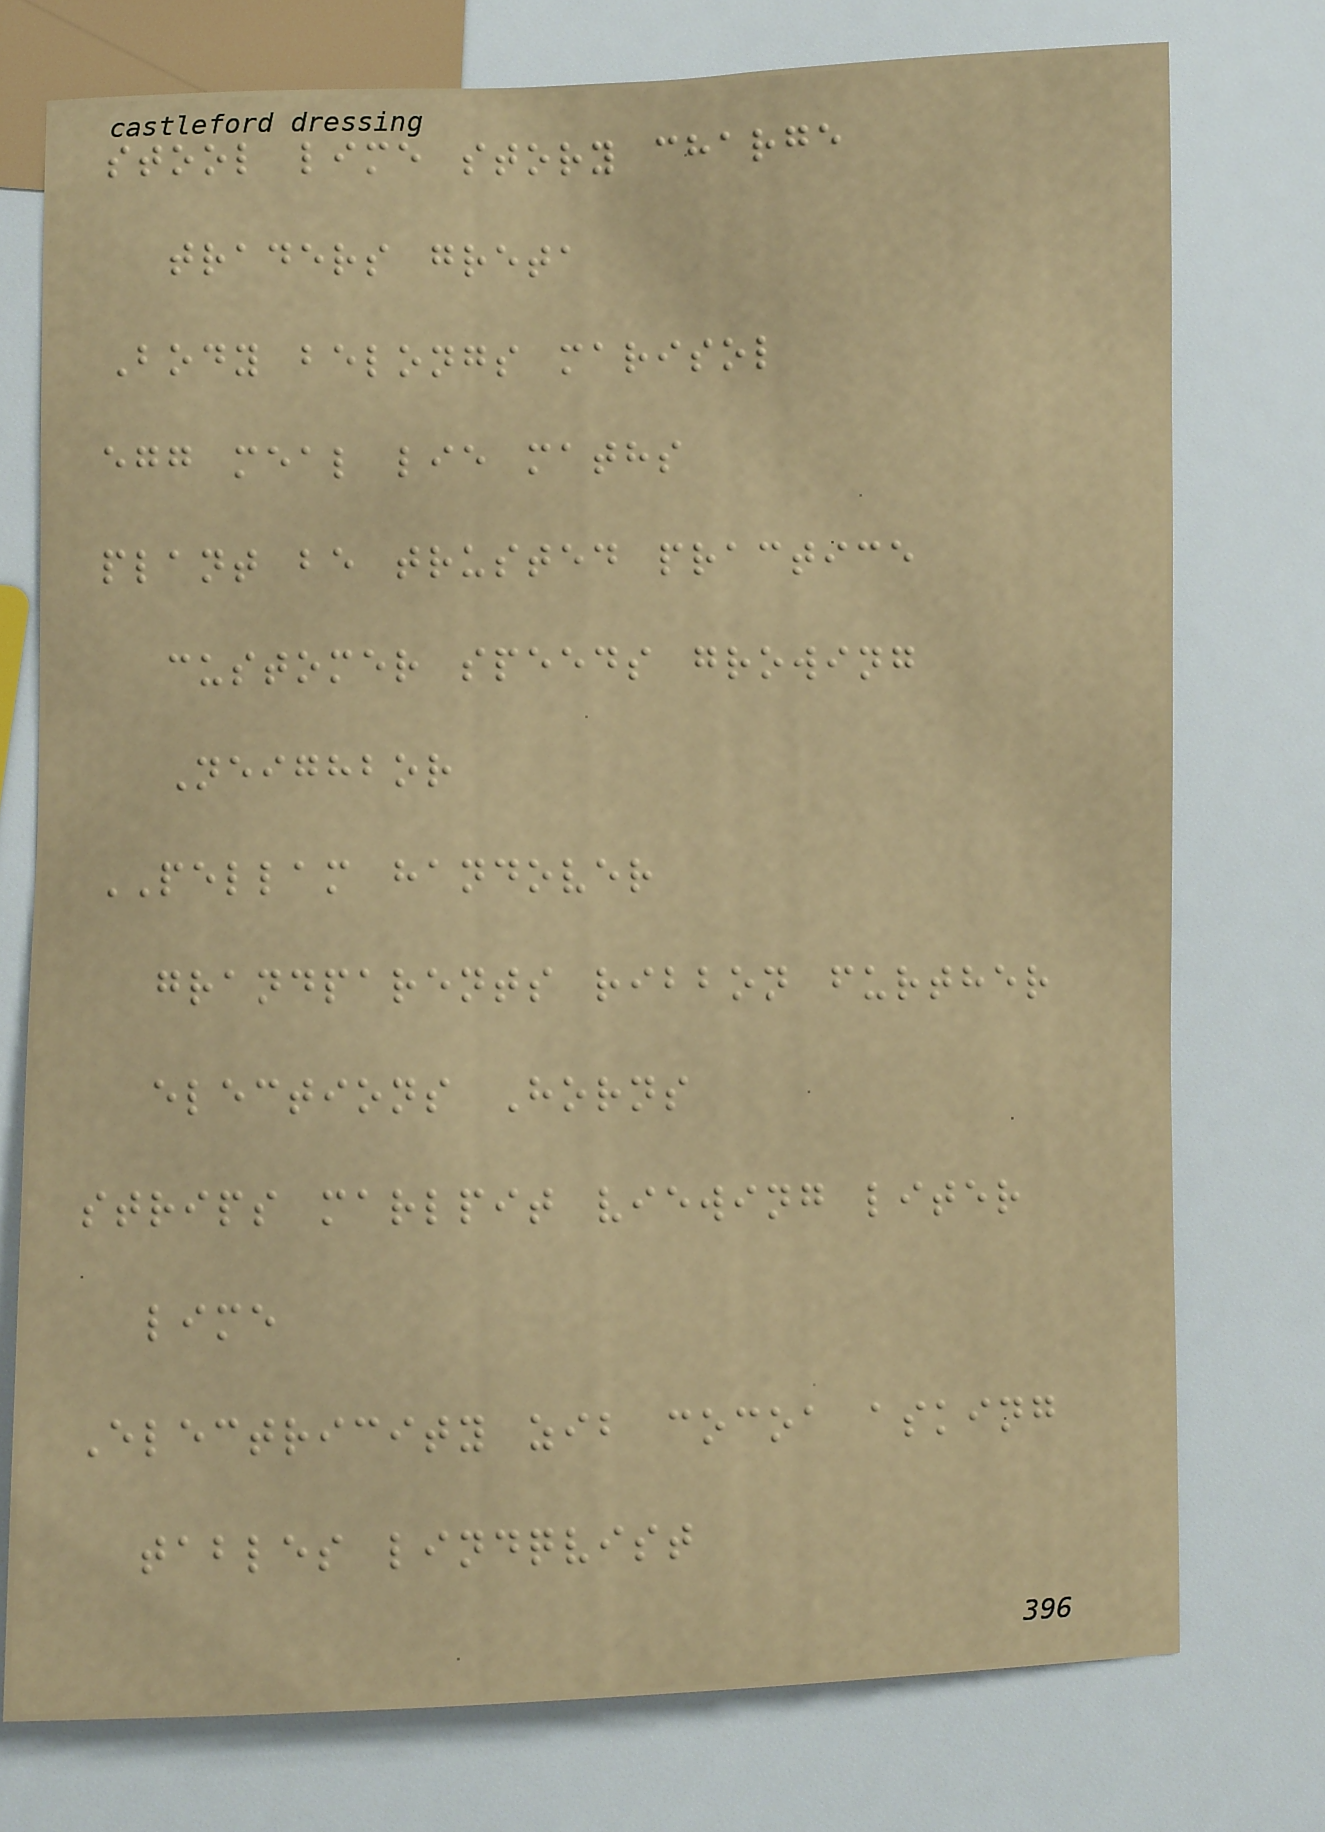stool lime story charge
traders greta
Body belongs marisol
egg meal lie maths
plant be trusted practice
customer speeds growing
Neighbor
PELLAM handover
grandparents ribbon further
elections Horns
strips marlpit viewing liter
lime
Electricity zib cocoa asking
tables lindqvist
